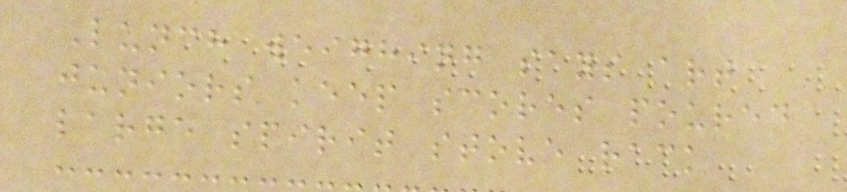Lunch weighing says art
juniors keep scores poured
large spirit stove rack
